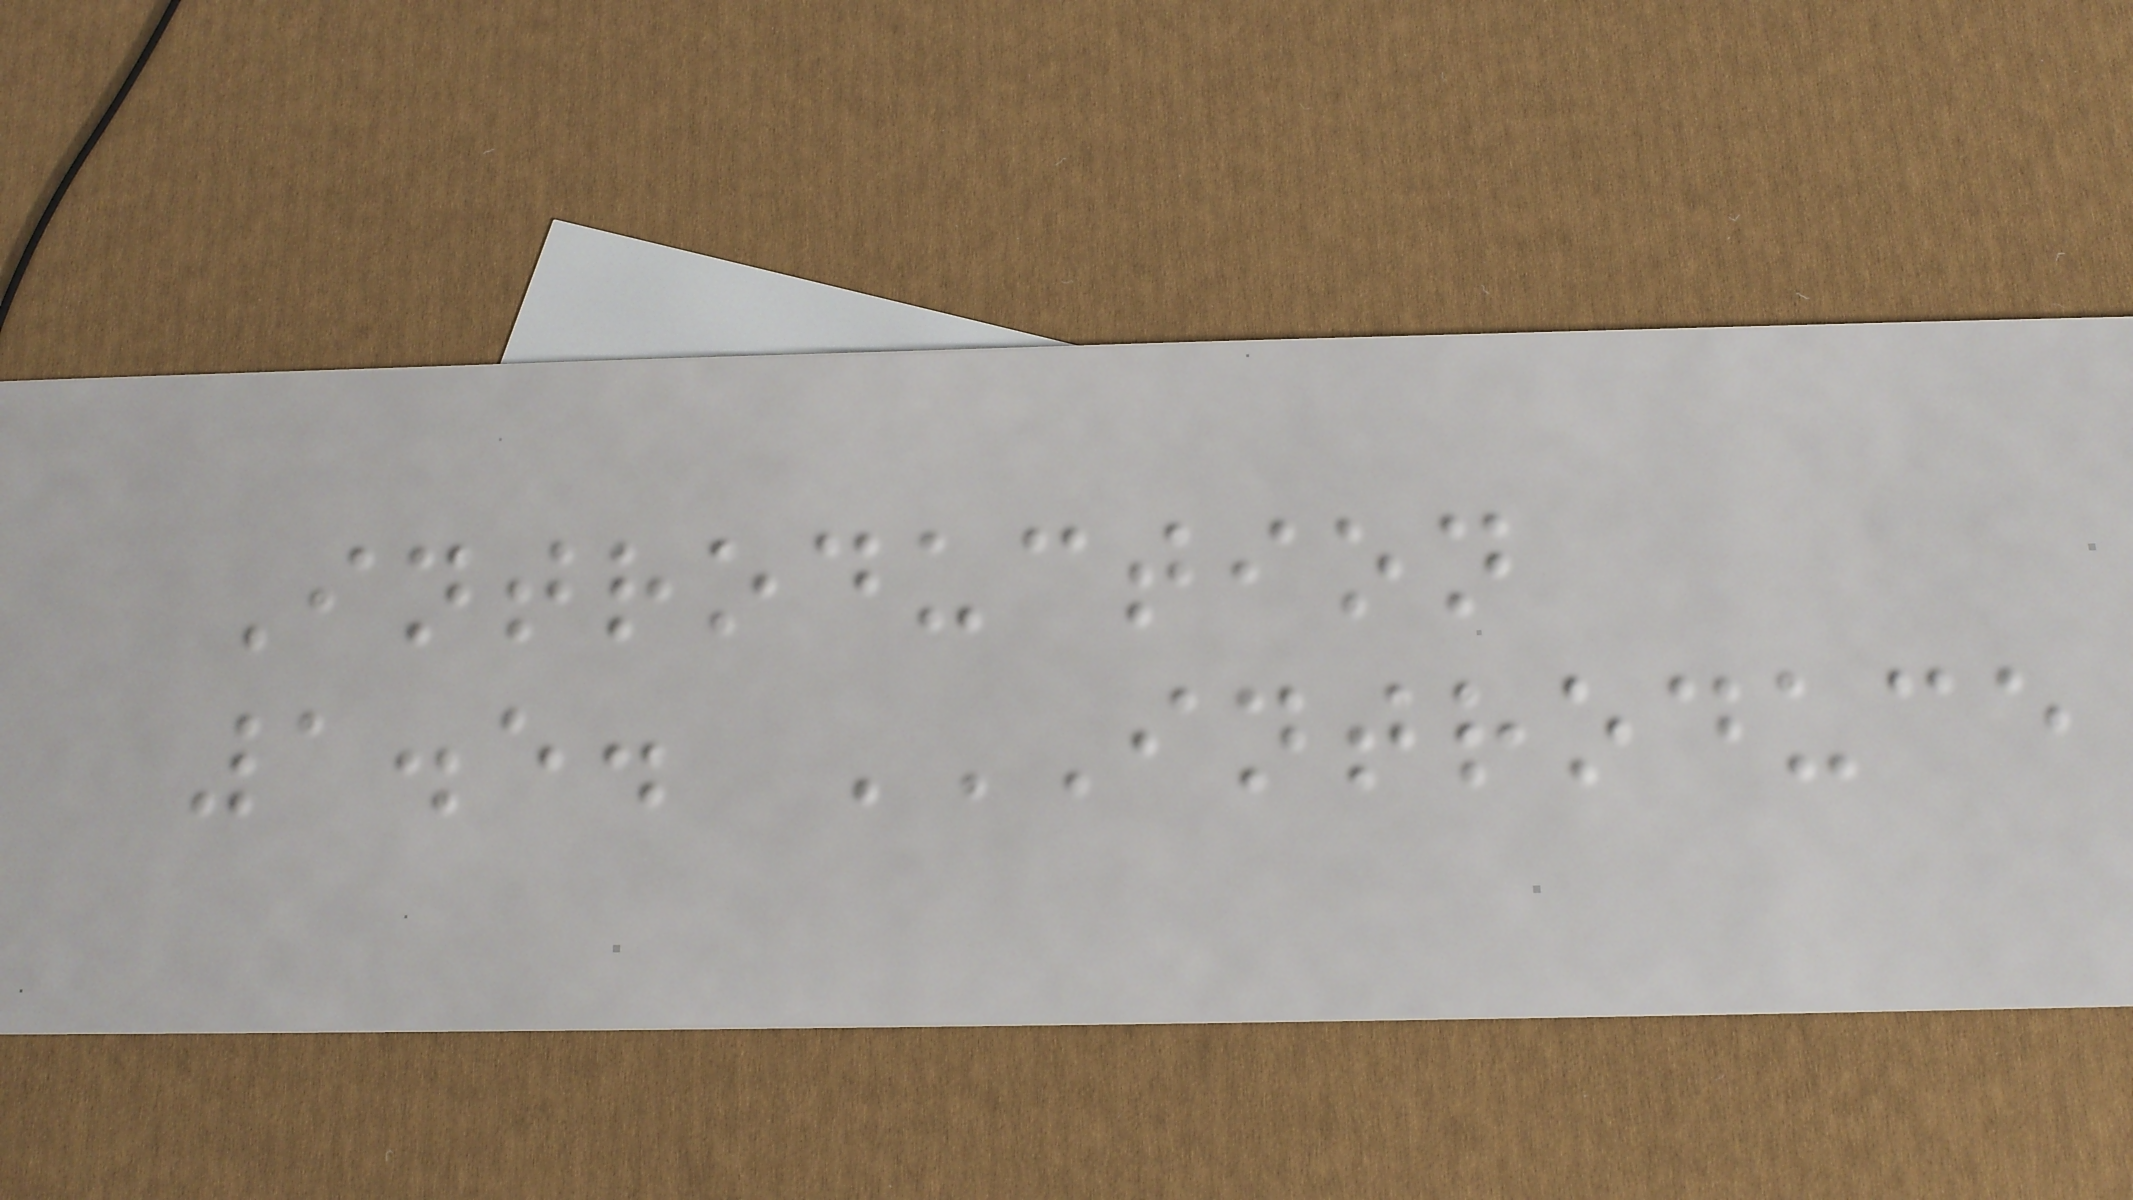Introduction
1.5. INTRODUCE
